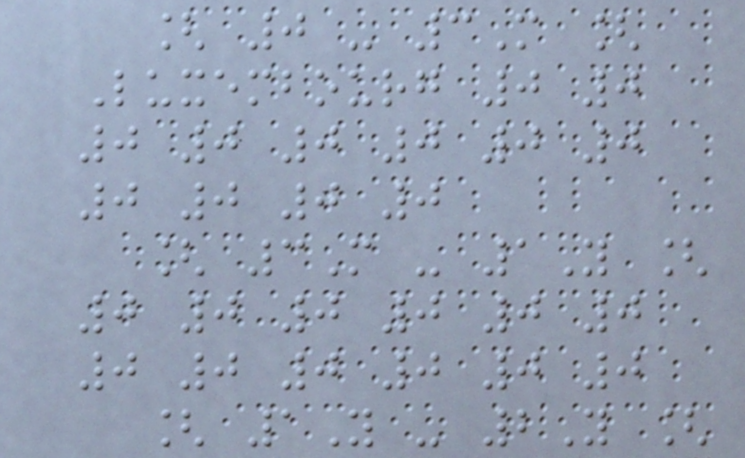[ 0 - 3M [
Luxembourg 0 0
0 0 0 0 0 0
0 0 0 0
[ 3M - 1Y [
0 0 0 0 0 0
0 0 0 0 0 0
[ 1Y - 2Y [
